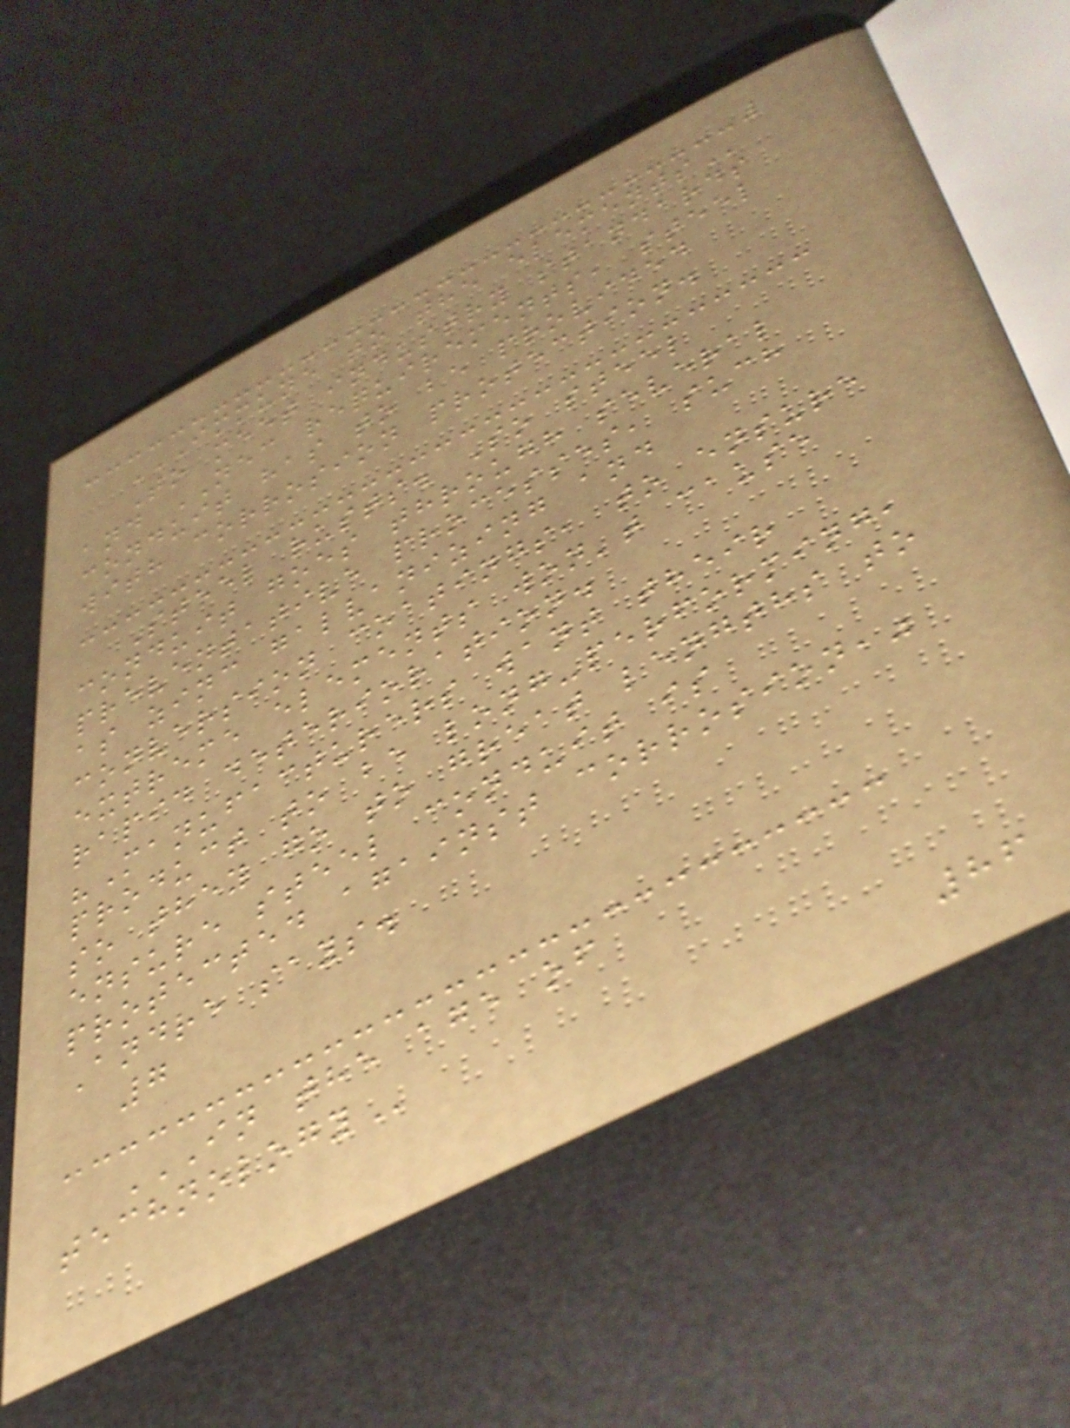IMMUNE TO THE ELEMENTS
To meet industry standards
and NEC requirements, steel
conduit has to be provided
with corrosion protection.
Steel rusts. So steel
conduit goes through several
preventative processes, such
as zinc galvanizing and
conversion coatings, to ensure
extreme elements won't cause
rapid deterioration.
"Manufacturers want their
product to be long-performing,
so they go to great lengths to
ensure steel conduit is
protected against corrosion,"
Andre says.
7
IN THE AGE OF
TECHNOLOGY
86
